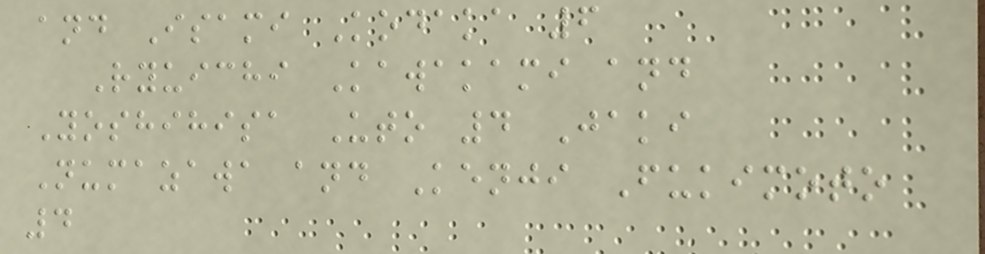and Isami Kodaka 6
Ryuichi Kawakami and
Yoshihisa Uto 4 Jaki
Numazawa and Kenji Fukimoto
4
